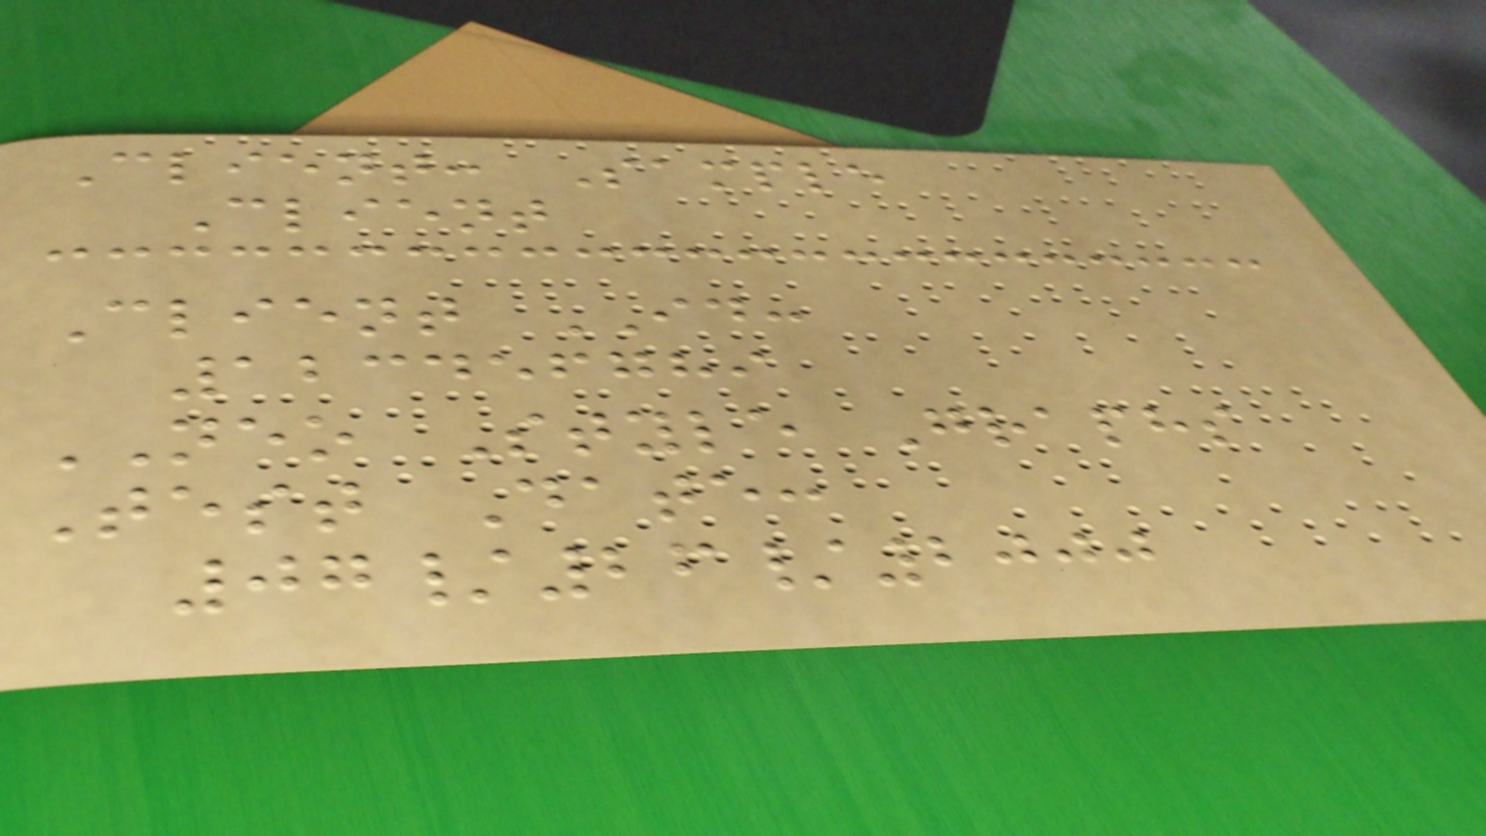Client: Sample
Client
Client ID:
123456789
NEO Style Graphs
Test Date:
07/26/2000
